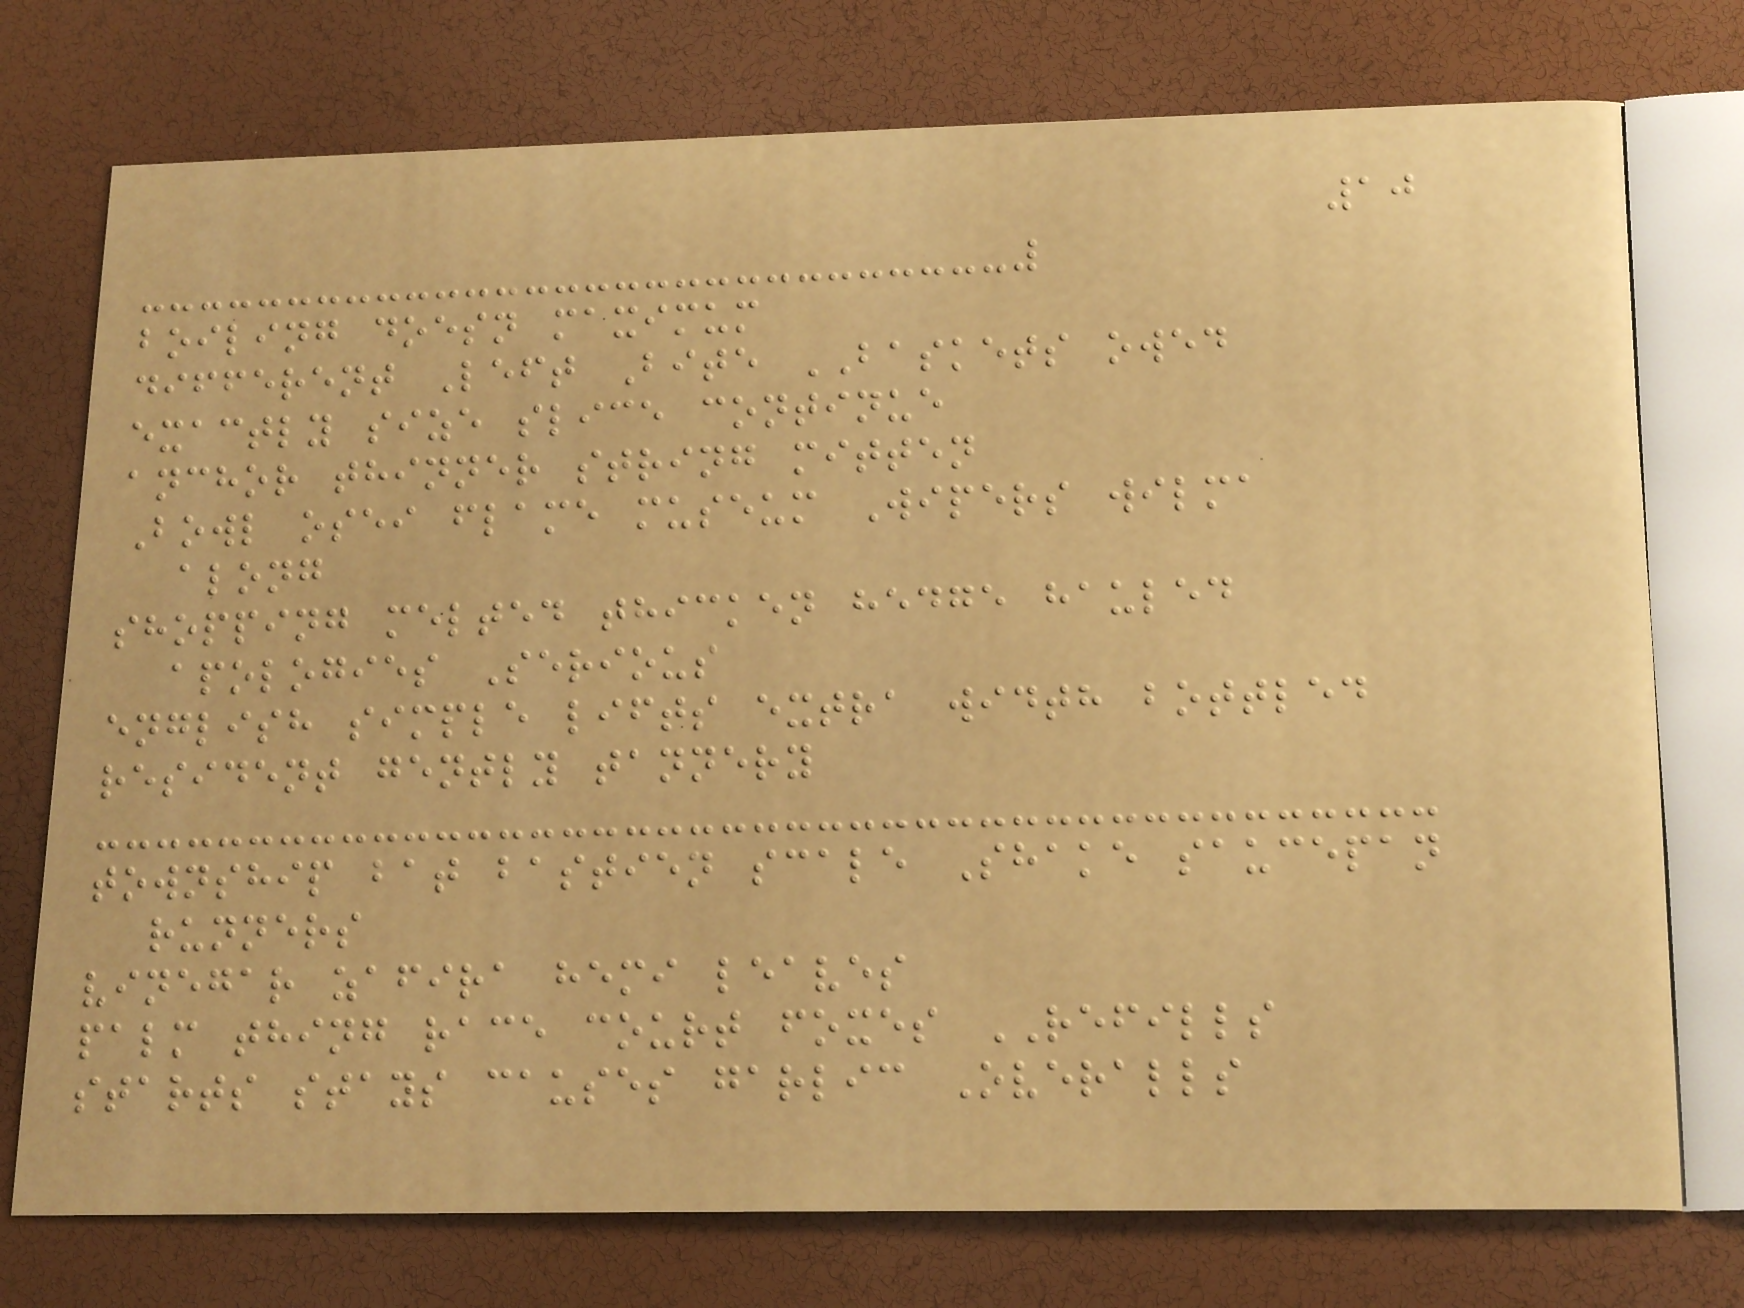10
boiling doesn maximum
different Left Bite BASKETS owed
exactly size slice continue
anchor thinner string mitten
Bowl osei flame museum Wipers wilma
along
shopping melted thicken hedge hauled
apologies Serious
english simple lifts extra width bottled
resident gently tannery
township bat bastien scale Shake saucepan
runners
vinegar zafira hemi leaves
palm thing race court foxes REFILLS
starts stays causes garlic Overalls
